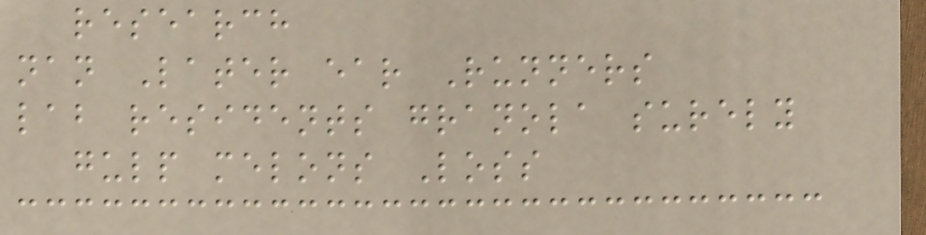research
nan Later ear Runners
lab residents granola surely
gulp melons Loss
